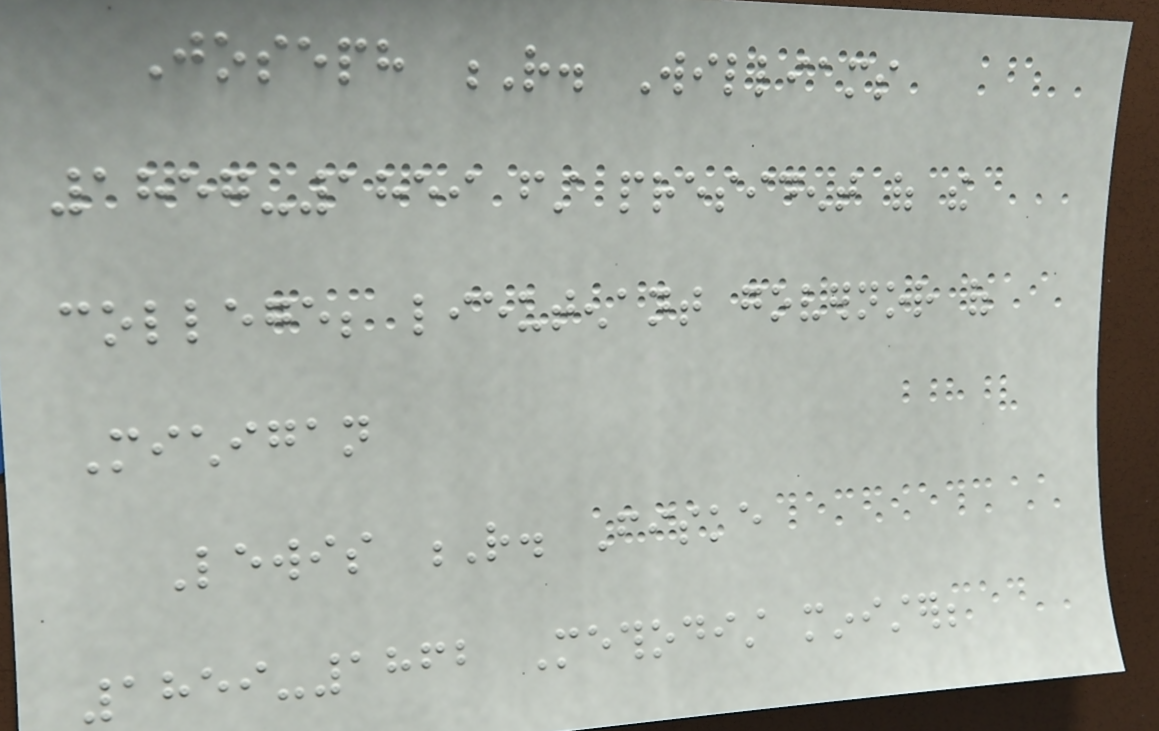Joseph R. Williams
1857-1859 first president of the
college; lieutenant governor of
Michigan
Lewis R. Fiske
1859-1862 Methodist minister;
